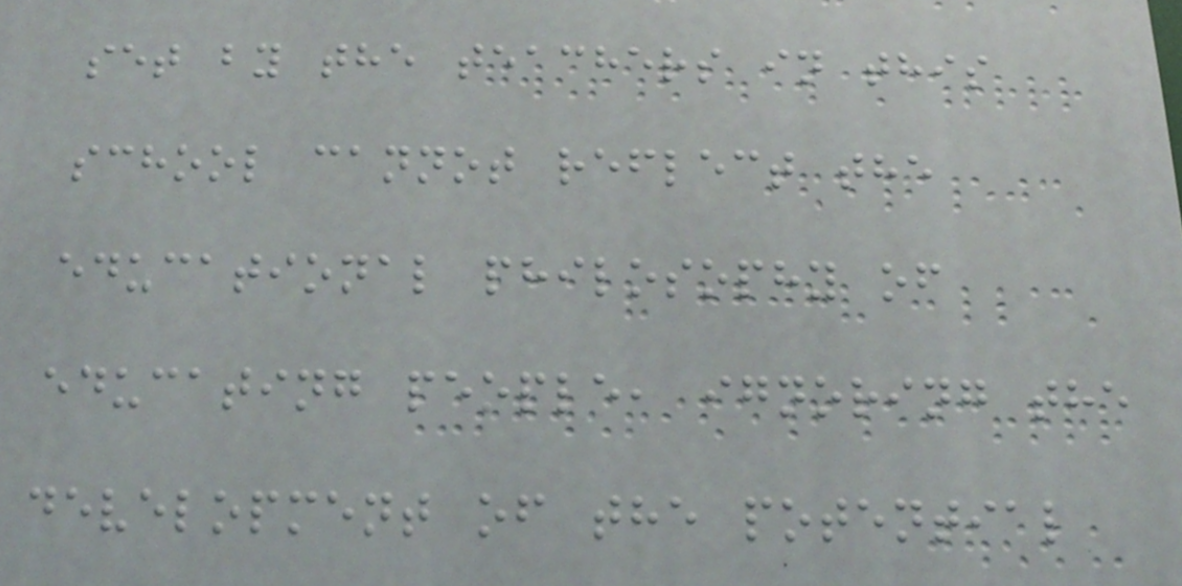set by the teachers in this
school cannot reflect the
educational philosophy of
educating people, ignoring the
development of the potential
